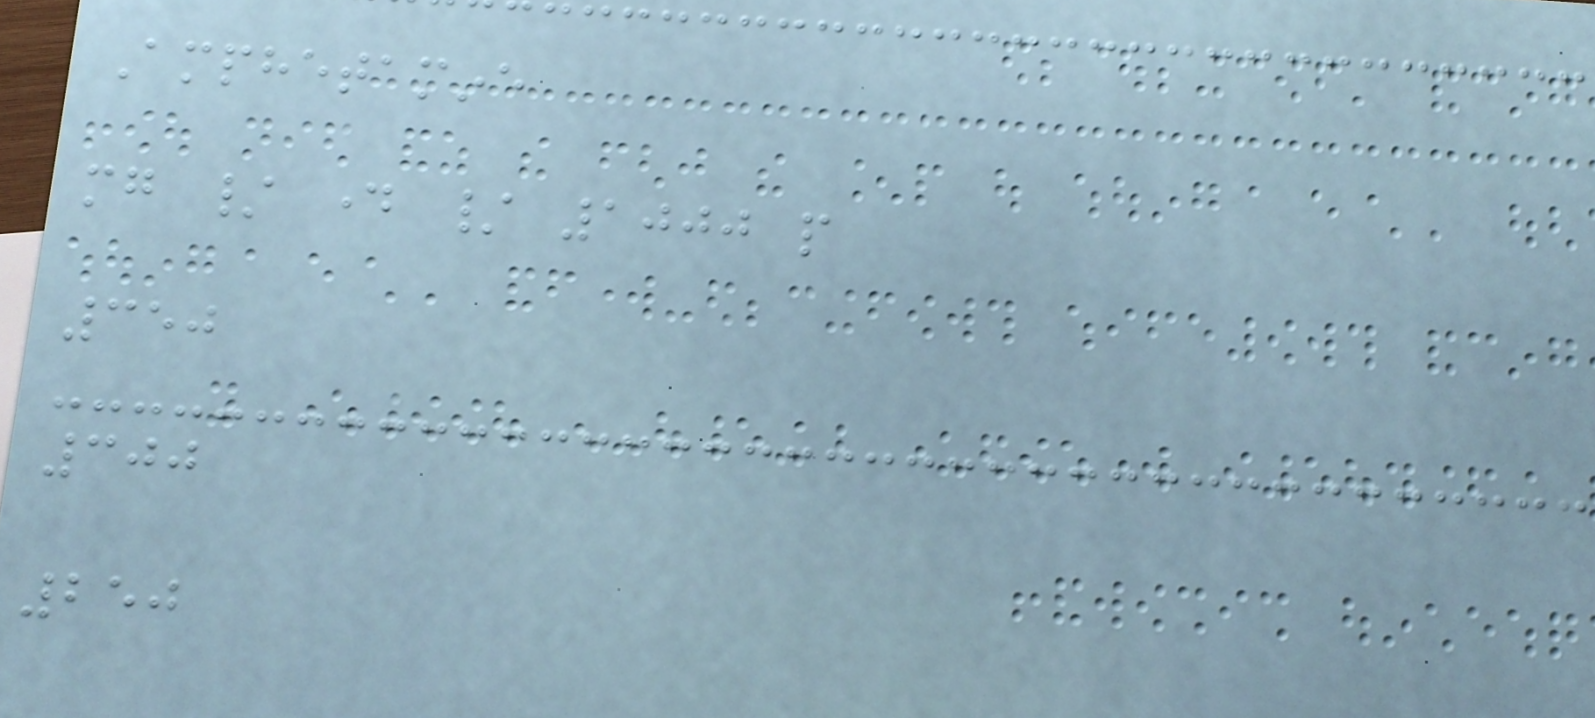Amphetamine
mg / day / 1000 people
350
300
250
